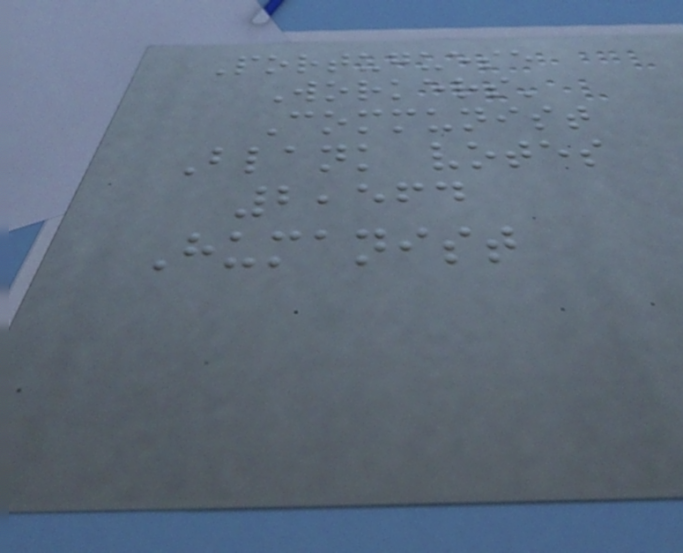Portuguese
Workers'
Communist
Blank votes
2,564
Humanist
